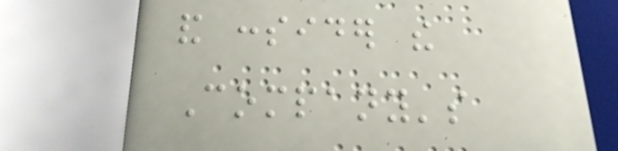and consider the
Company's
